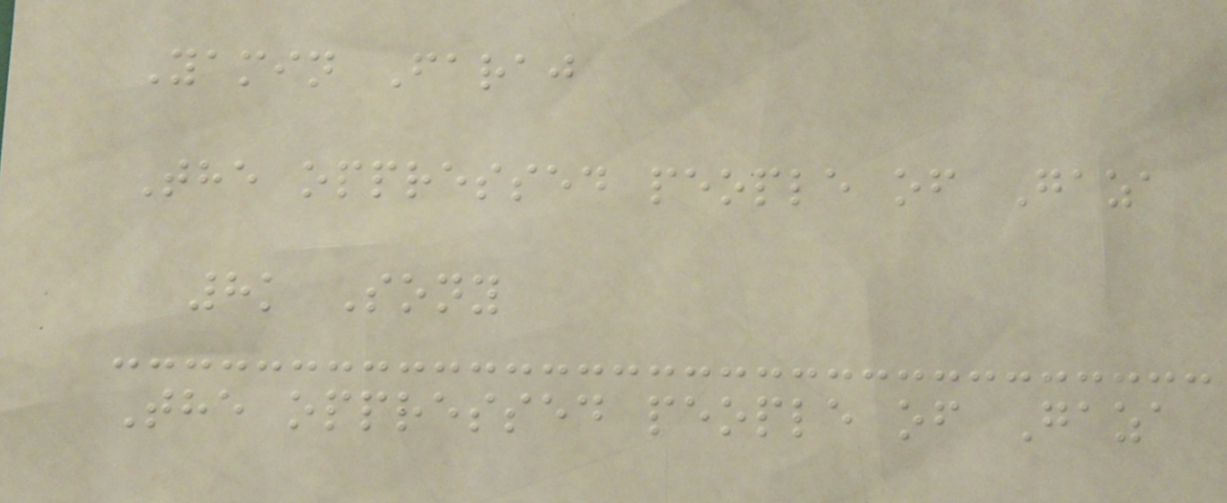Yamin Faraj
The oppressed people of Gaza
8k Sony
The oppressed people of Gaza
